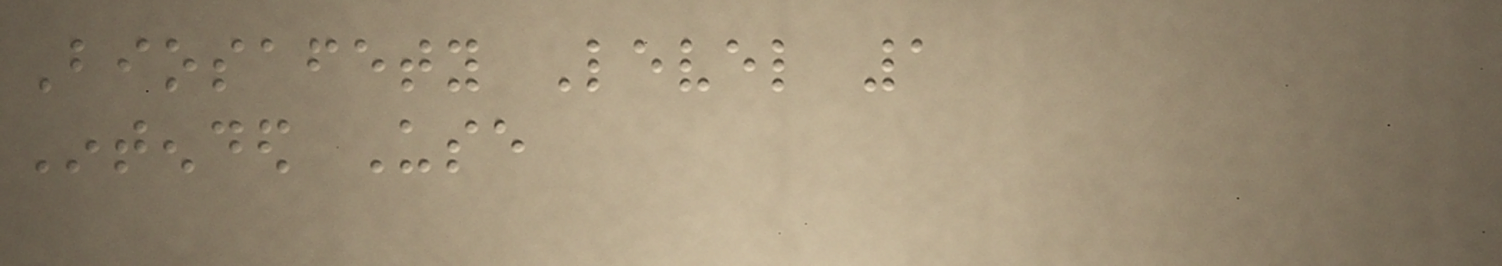Biosafety Level 1
Intended Use
